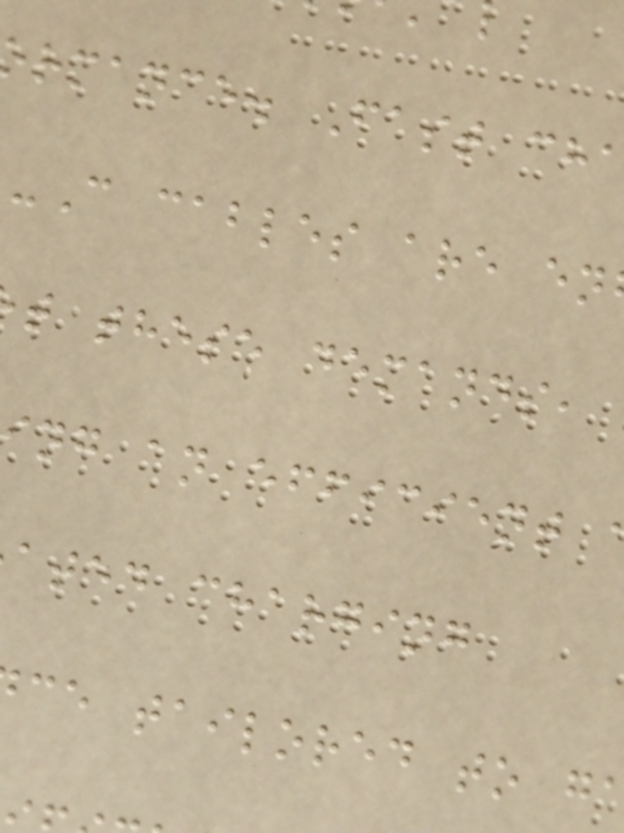rmance. Fast ch
-C cables are en
t these demands,
ng an efficient
ated charging
ce tailored to g
